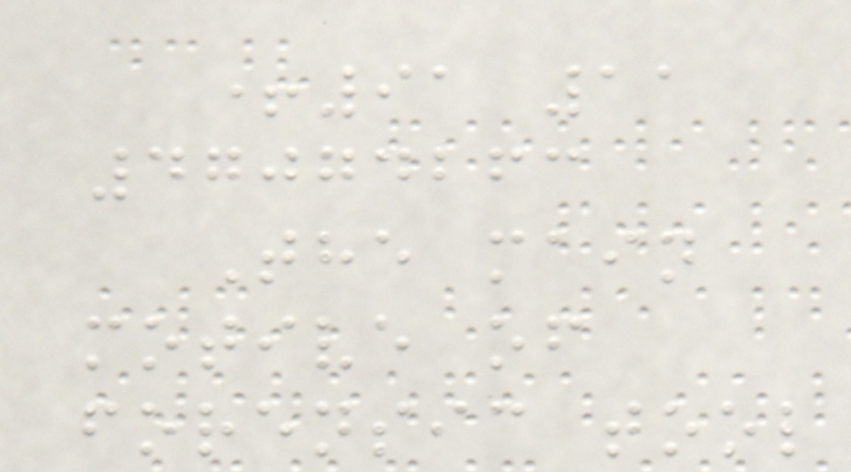+91 11
47074263
The main
motive of
forensic tool
